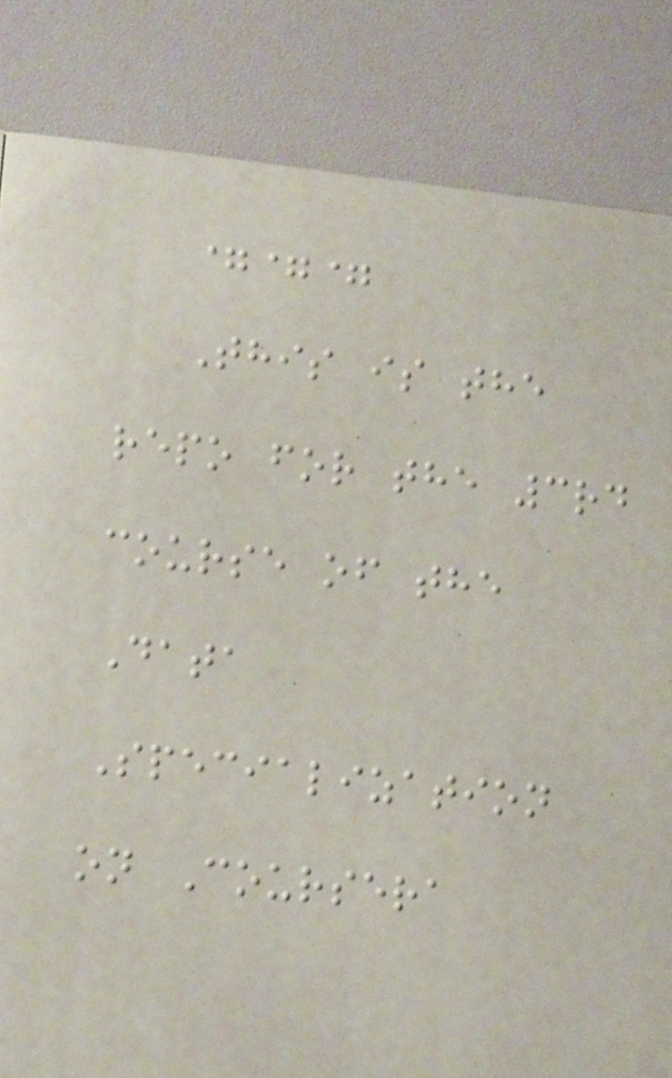===
This is the
repo for the 3rd
course of the
Data
Specialization
on Coursera
